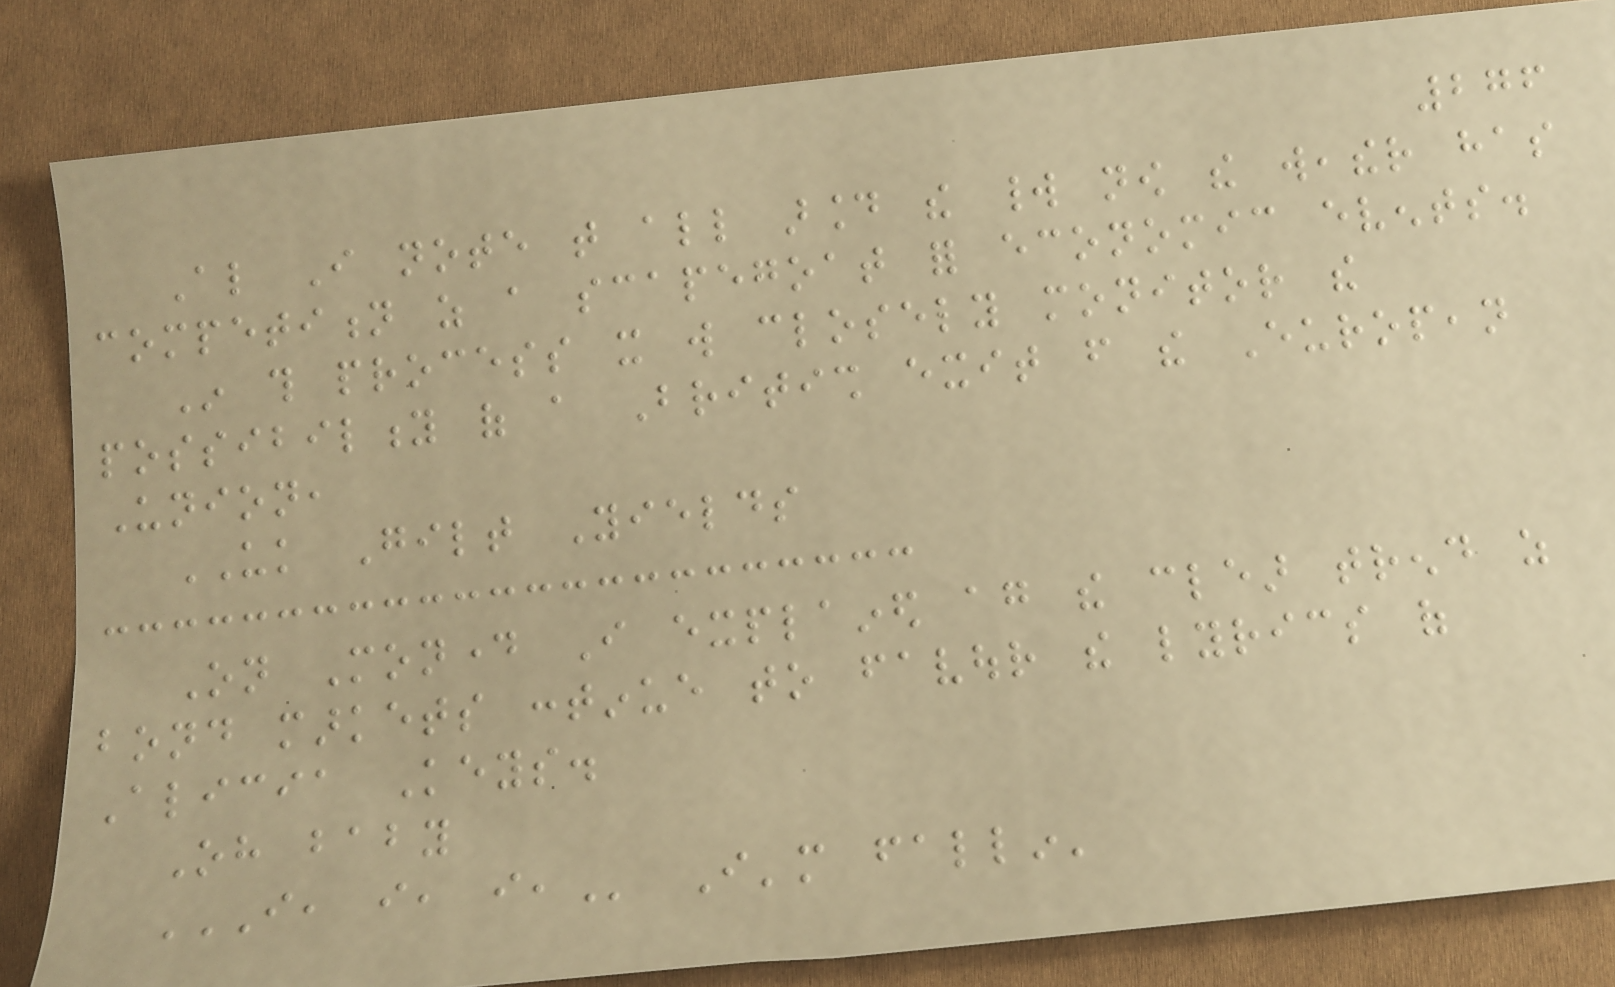276
Also I note that all around the world now the weather has
competition as a scapegoat for economic events.
In this process it will closely monitor the
possibility of a British exit from the European
Union,
UK Gilt Yields
On Monday I explained again the clear trend as
bond markets continue to favour the lyrics of
Alicia Keys.
Oh baby
I, I, I, I'm fallin'
